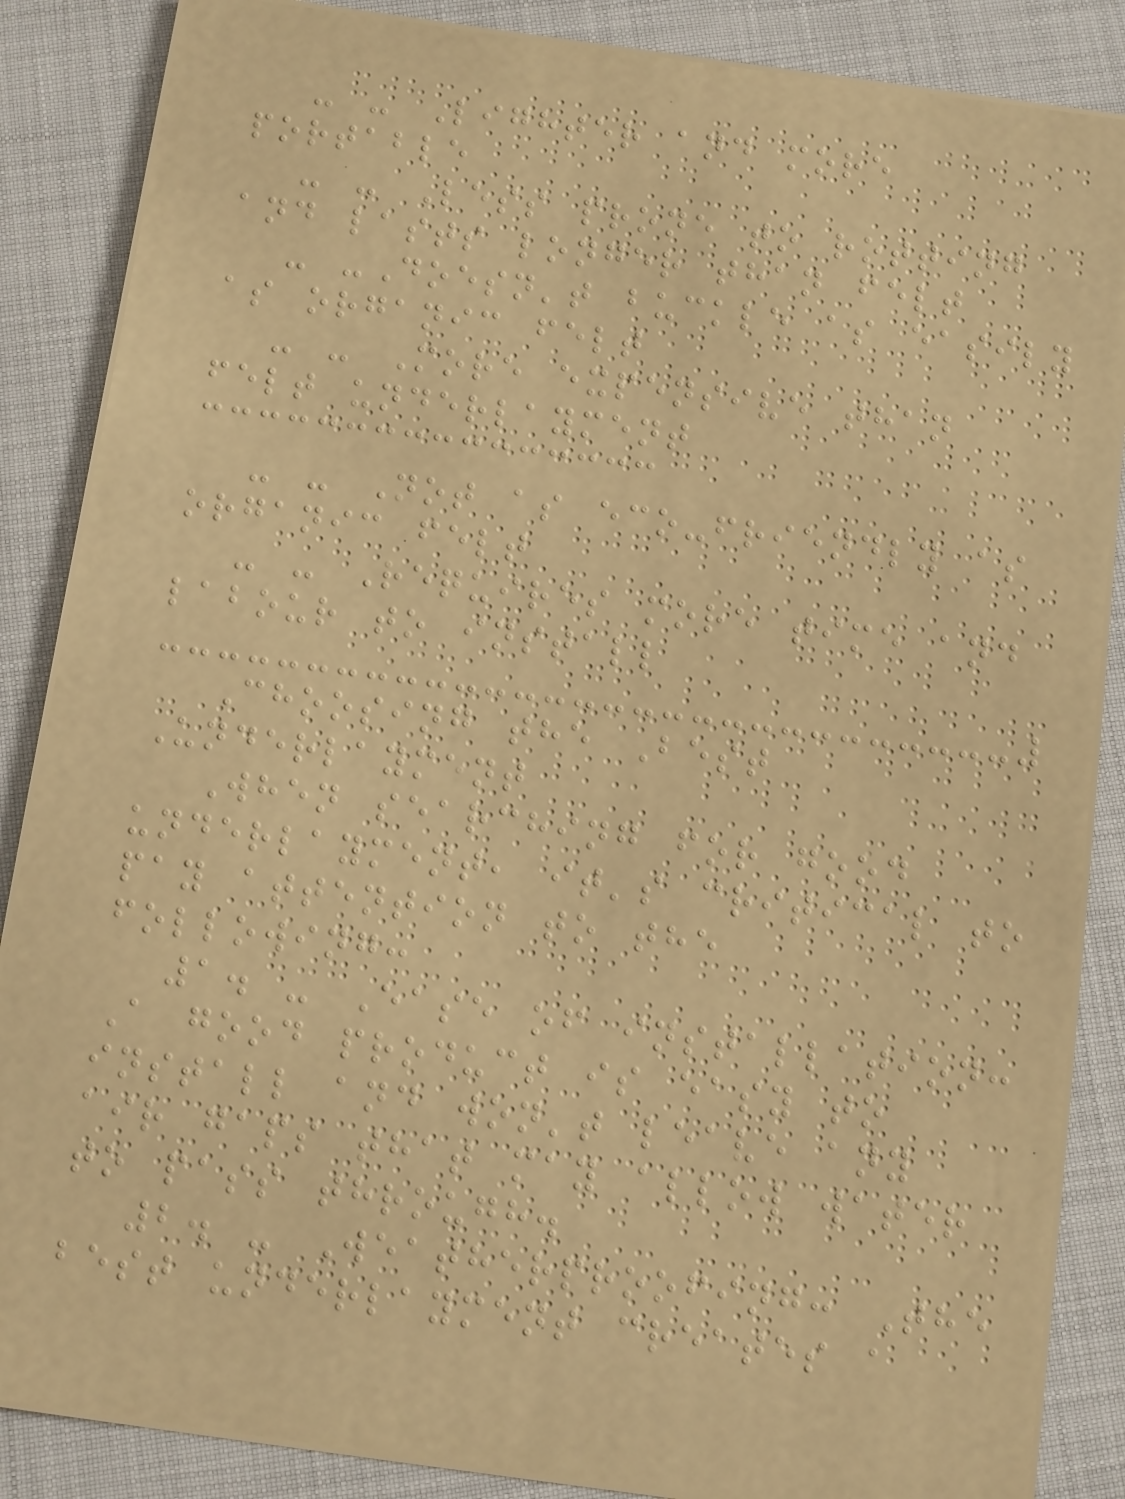- - Lighter and more
portable
- - Less prone to rotting
and lasts longer than felt
- -Doesn't buckle as easily
as organic felt
- - More expensive than
felt underlayment
- - Not as eco-friendly as
organic felt
- - Requires more time and
labour to install
Choosing the Best
Underlayment
When searching for good
underlayment, it's critical to
pay attention to the
following:
1. - Ease of installation:
A good product is easy to
install and won't leave any
air gaps that may allow water
to pass through.
2. - Weatherproofing: The
best underlayment creates a
